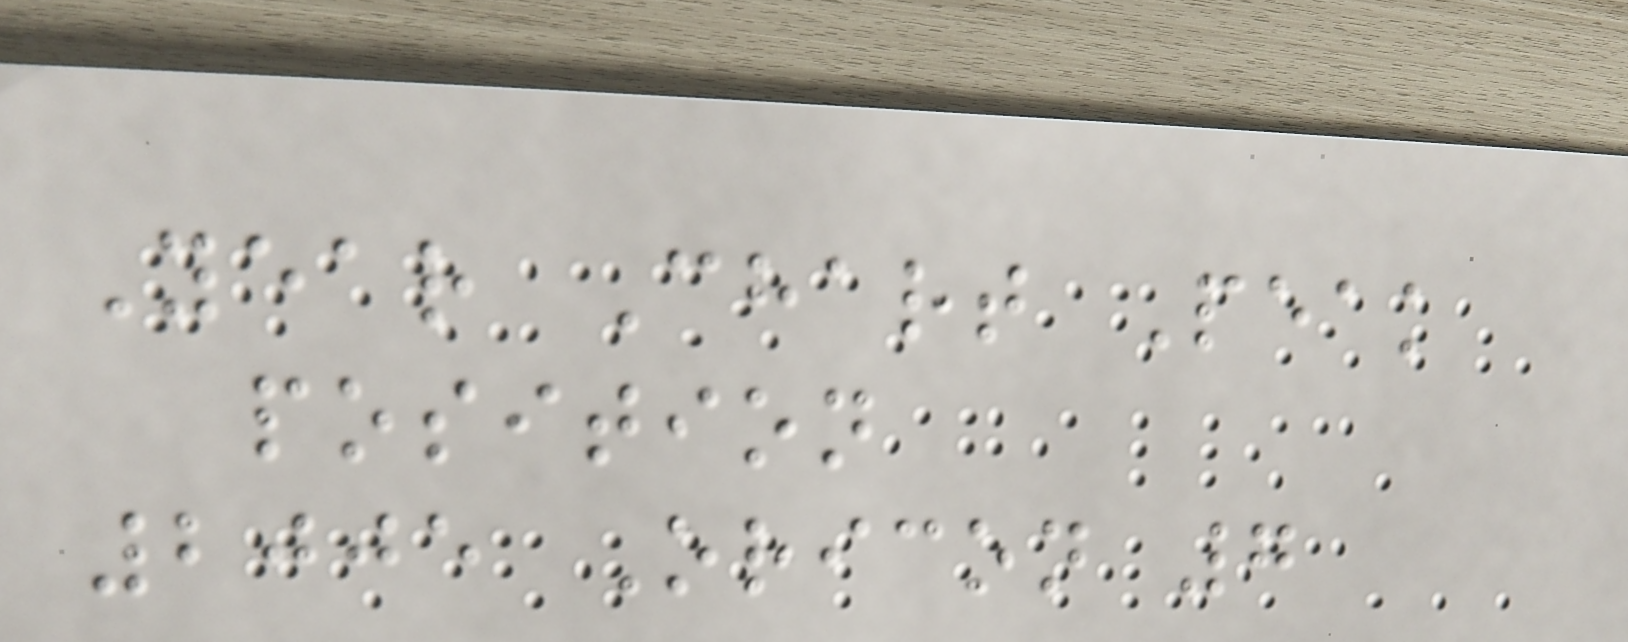Year Chart Peak
position
2005 Oricon 7
